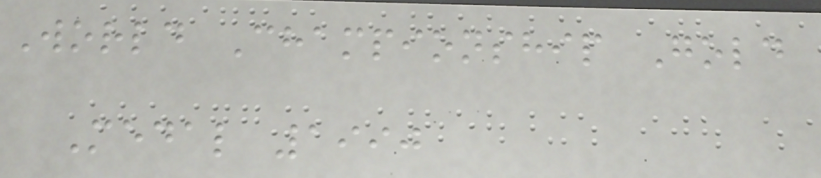World Championship Gold
Medal 1990
